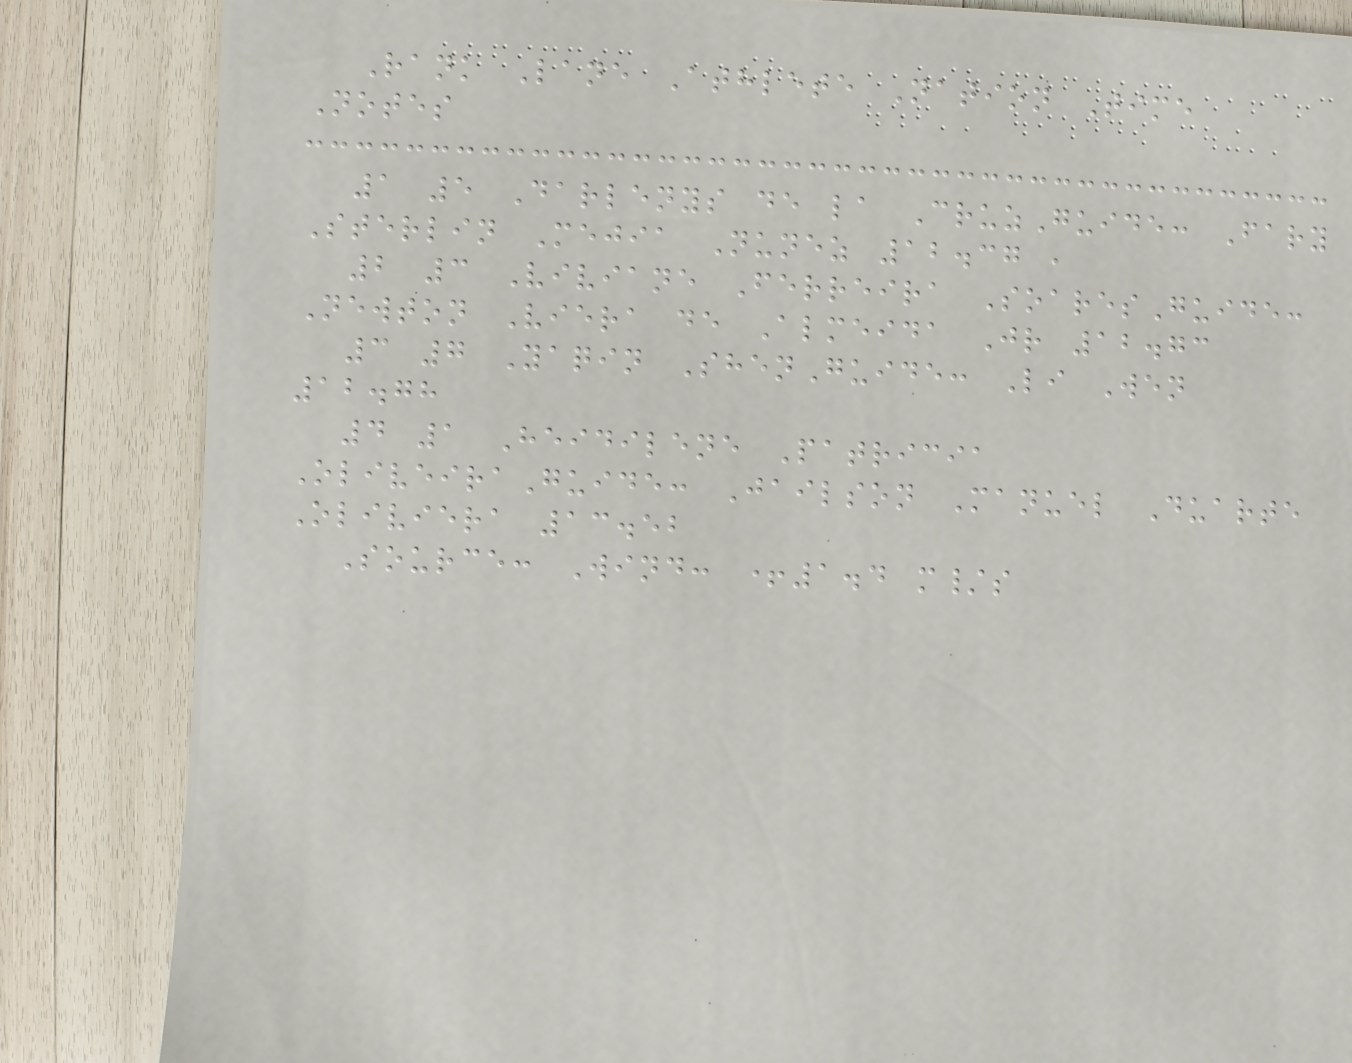Rank Lane Athlete Nation Time
Notes
1 5 Darlenys de la CruzGuide: Fary
Sterlin Mejia Nunez 12.37 ,
2 3 Viviane Ferreira SoaresGuide:
Newton Viera de Almeida Jr 12.73
3 7 Yaqin ShenGuide: Li Wen
12.78
4 1 Heidilene Patricia
OliveiraGuide: Jailson Manuel Duarte
Oliviera 13.52
Source: Wind: +1.4 m/s
